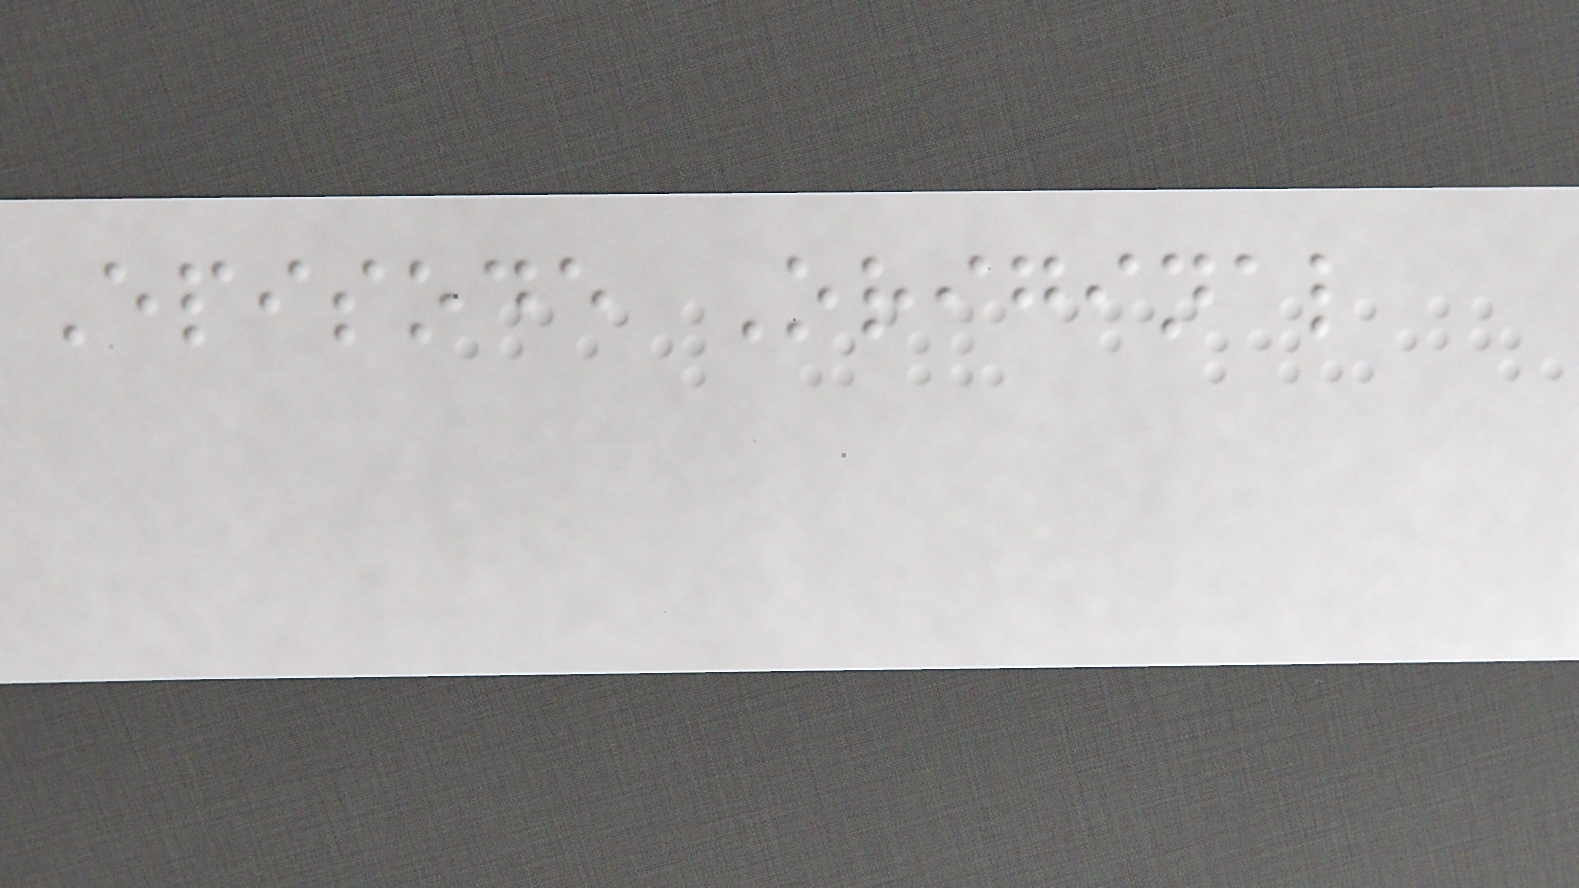Episode Original
